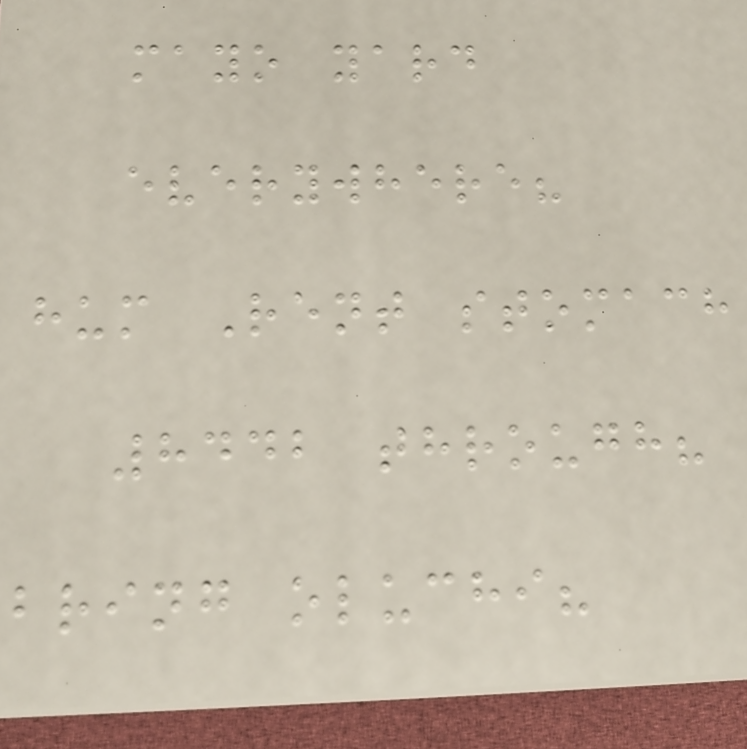mayo yard
everywhere?
hum Rent stomach
8442 through?
bring oluchi?
